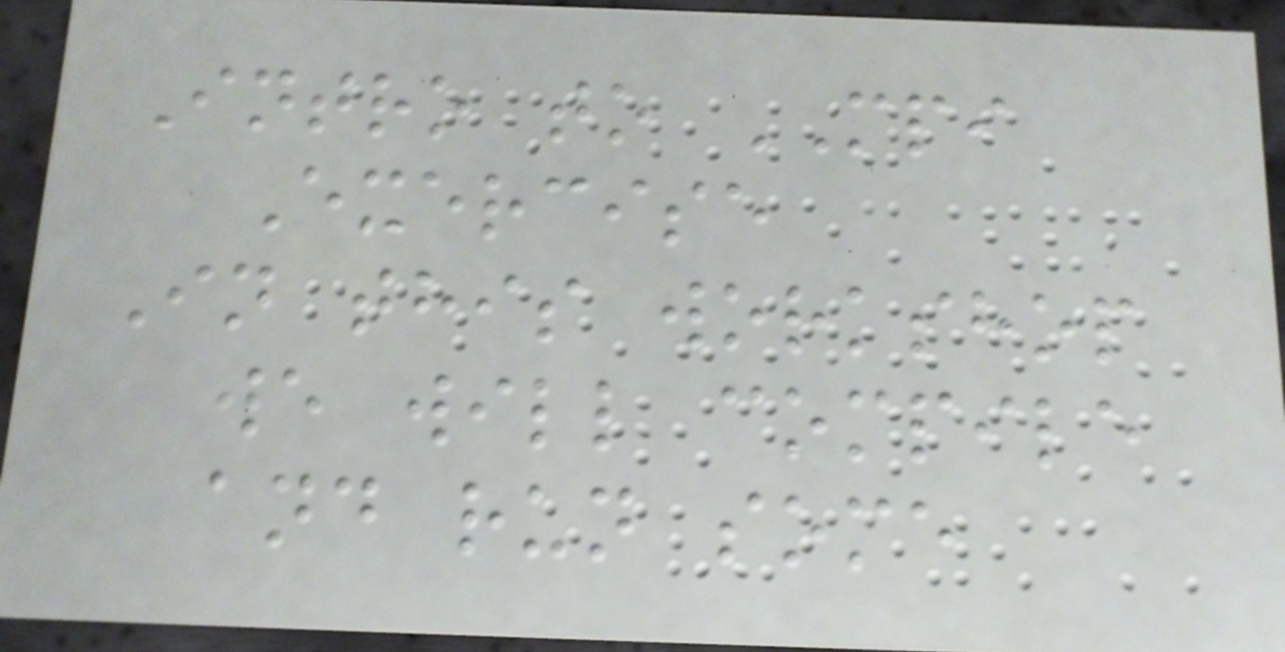Intro to MPI
Exercise
In this workshop
we will compile
and run some
